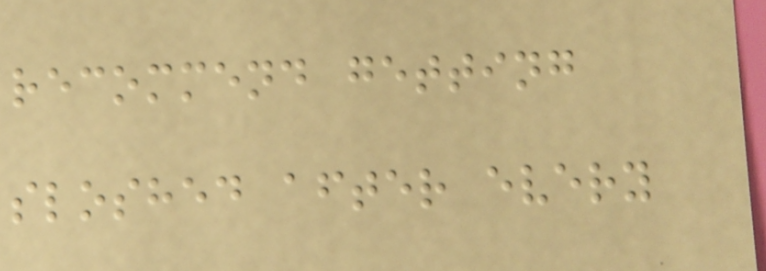recommend getting
sloshed after every
